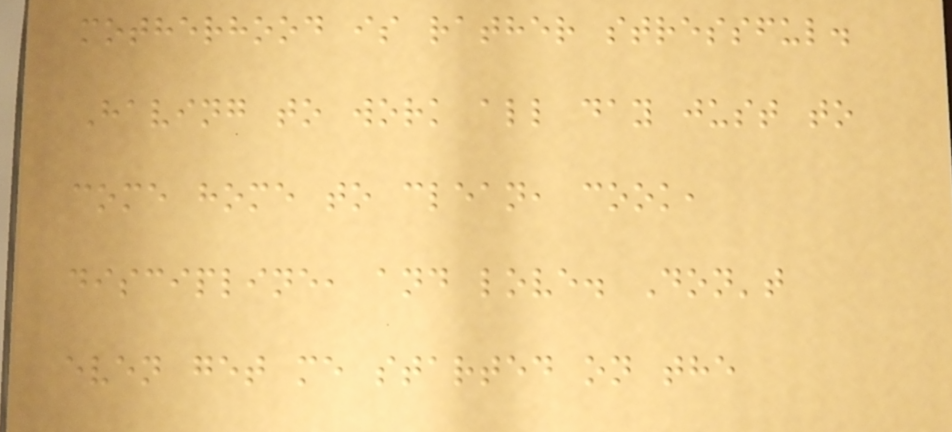motherhood is rather stressful.
Having to work all day just to
come home to clean, cook,
discipline, and love. Don't
even get me started on the
